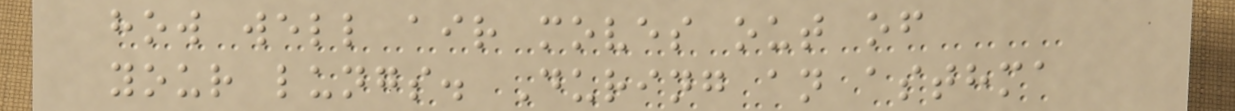how well air moves out of
your lungs. During an asthma
